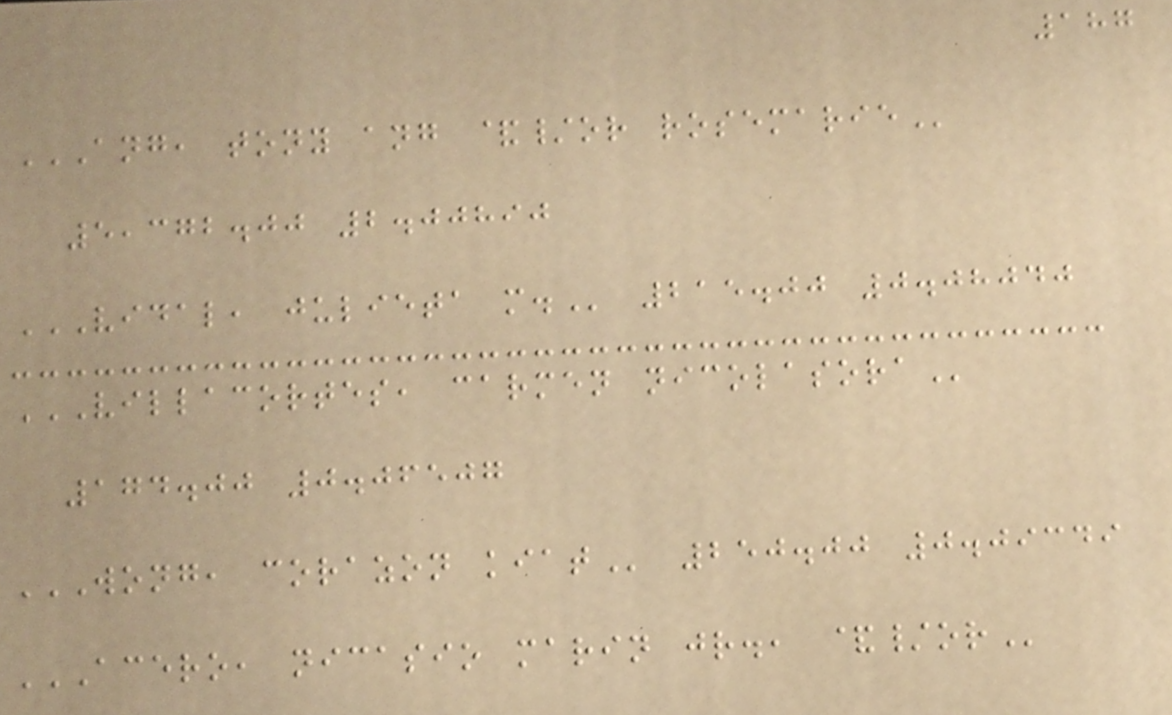187
ANG, TONY ANG &/OR ROSEMARIE
5,372.00 2.00890
VIDAL, JULIETA M. 215.00 0.08040
VILLACORTES, CARMEN NICOLASORA
174.00 0.06507
WONG, CORAZON KIAT 250.00 0.09349
ACERO, NICASIO MARIN JR., &/OR
